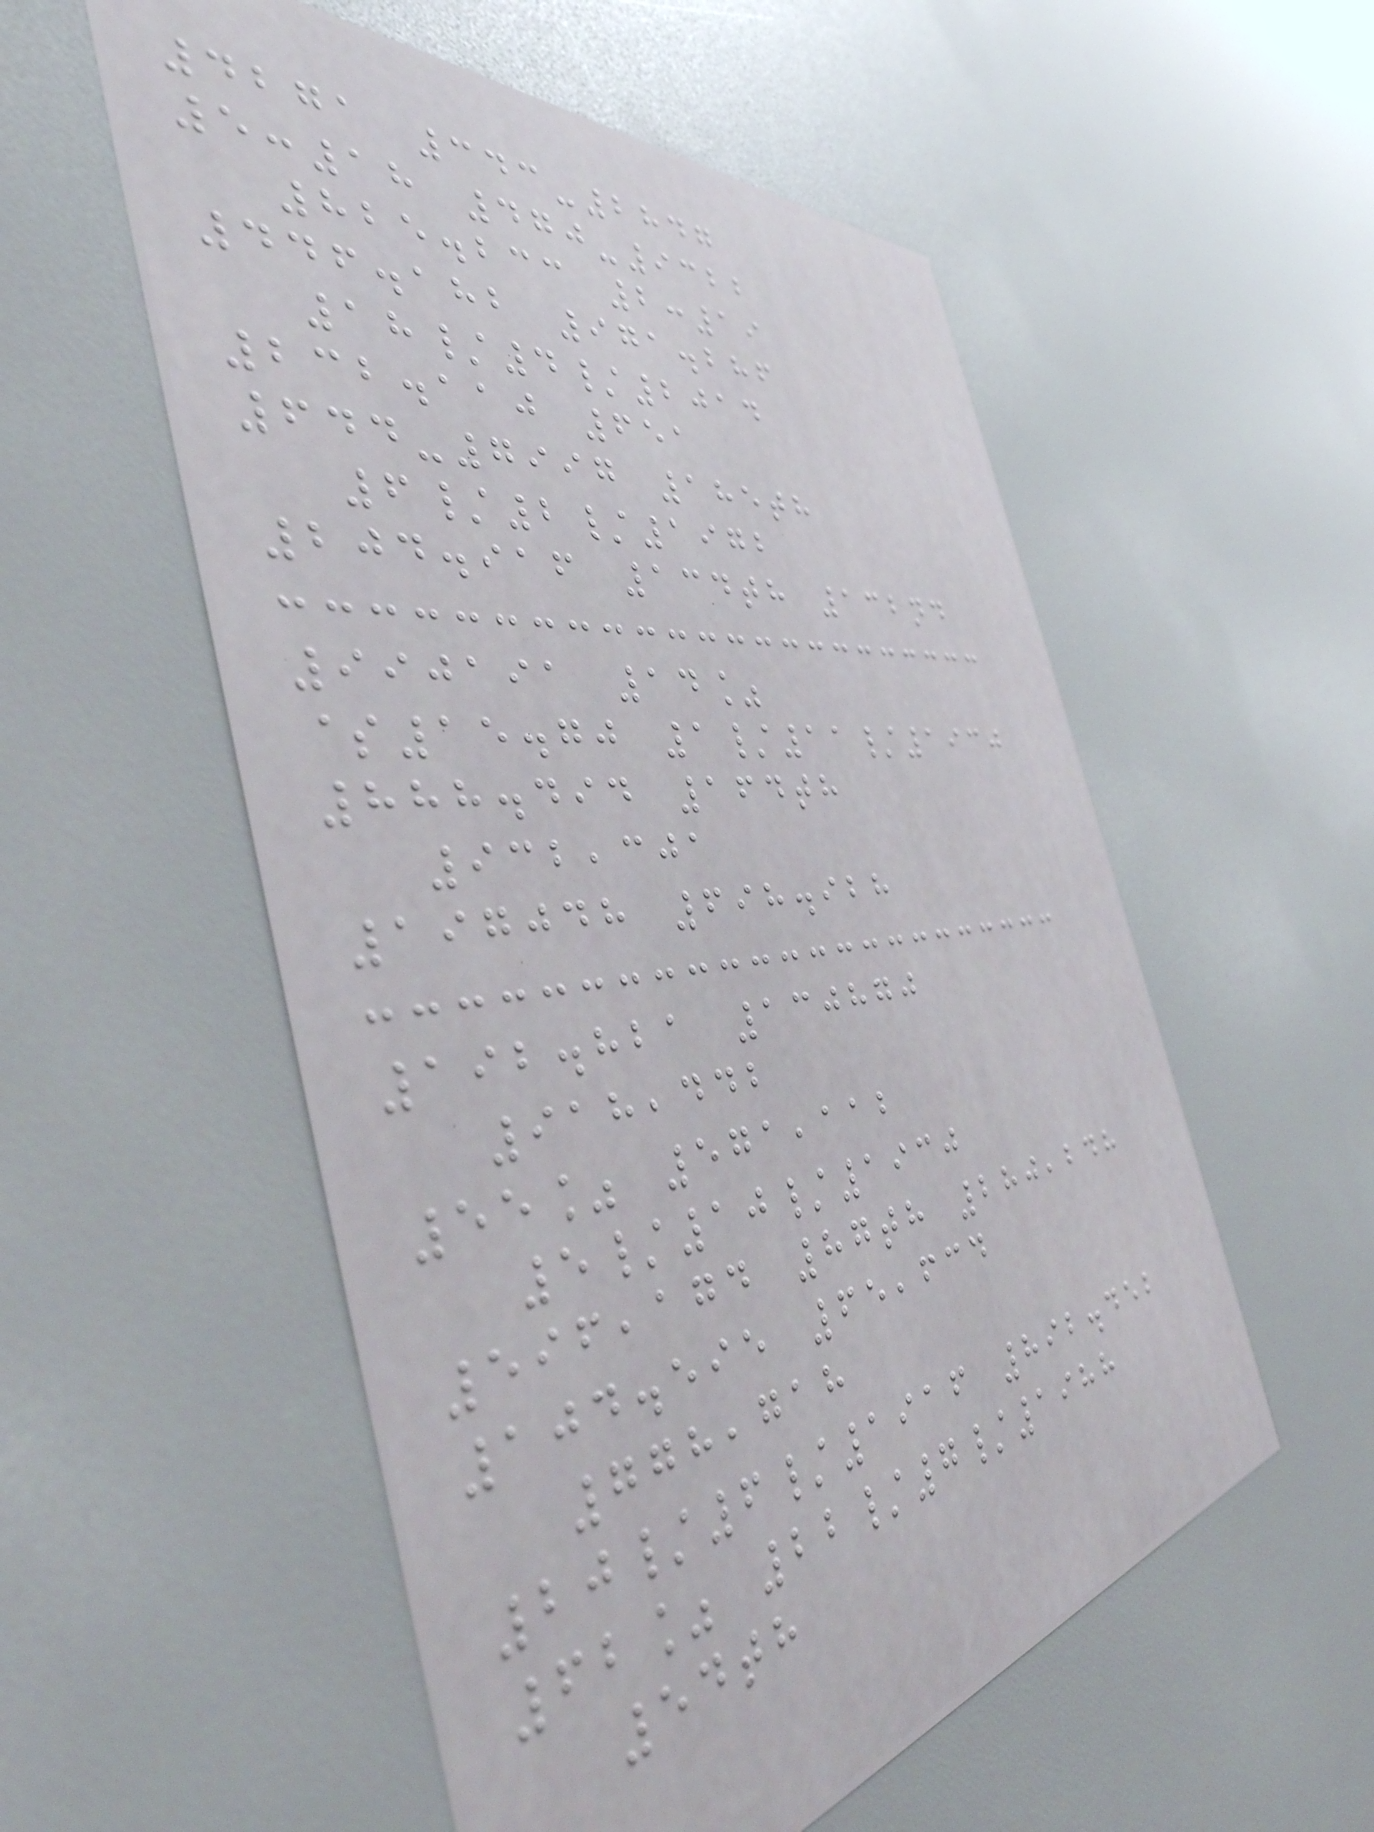4271 343-2847
5:18 470-9322
825.233 2:19
446.182 971.286
18/4/2014
232.110 651
644-7997 185th
6/2/1972
204.916 134th 132nd
990191 14%
$15.70 1/11/1930
888.494 164th
932,301
197048 698.928
192.821 130870
918,442
55% 571,112
5/10/1930
596,174 87th 280,248
104.595 65,634
778,718
20/6/1916 892.452
62% 22/7/1988
54th
